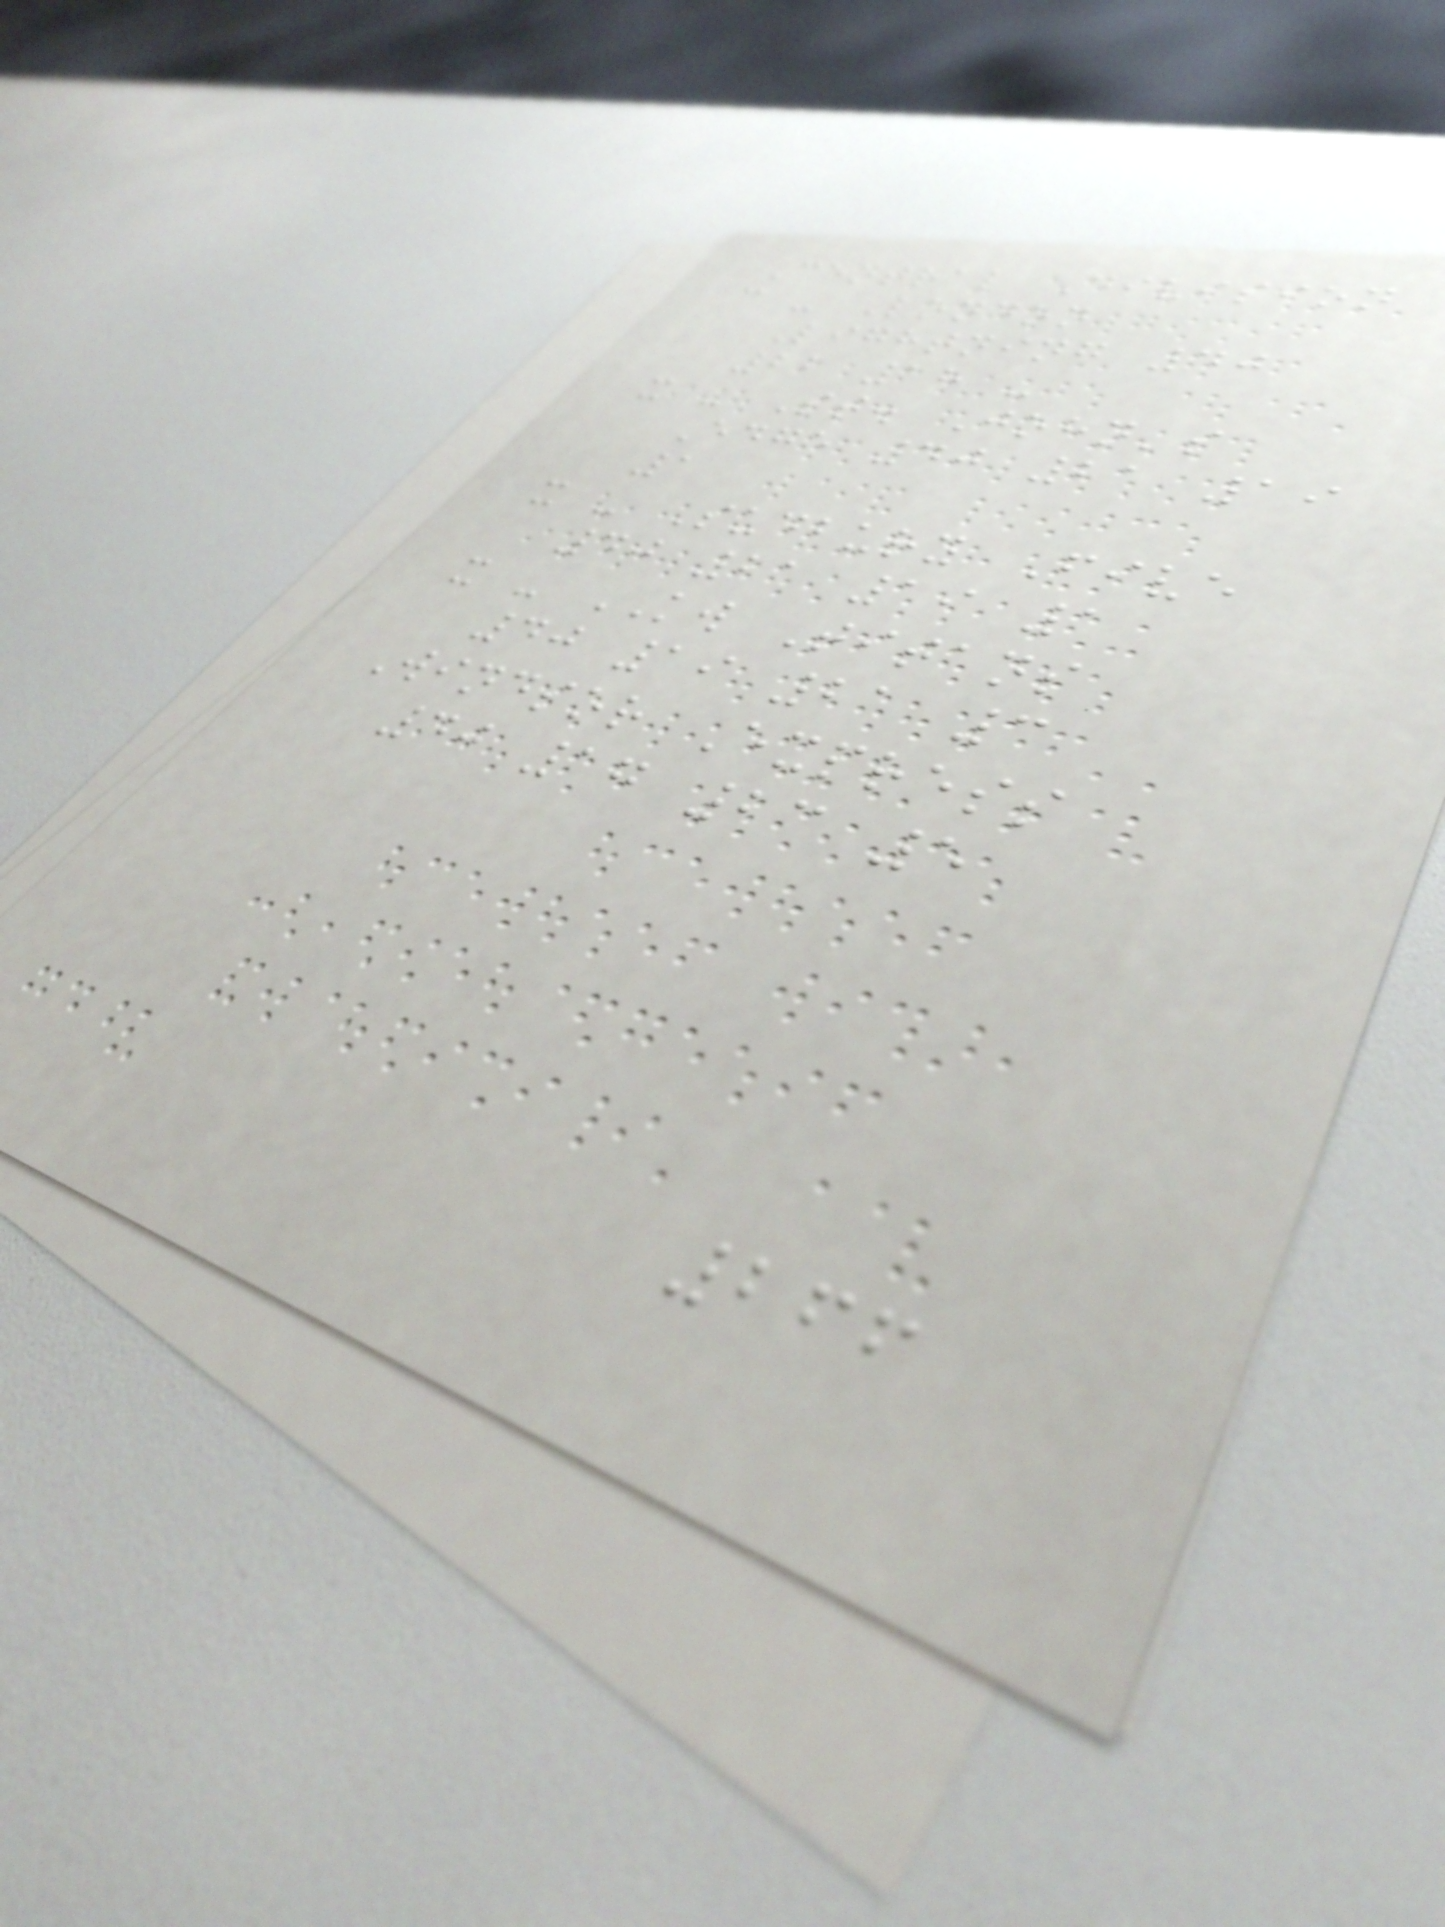Central Division
c - London
Lightning 40
22 18 -
x - St. John's
Edge 40 21 19
1
x - Sudbury Five
40 21 19 1
x - KW Titans
40 19 21 3
Windsor Express
40 17 23 5
266
